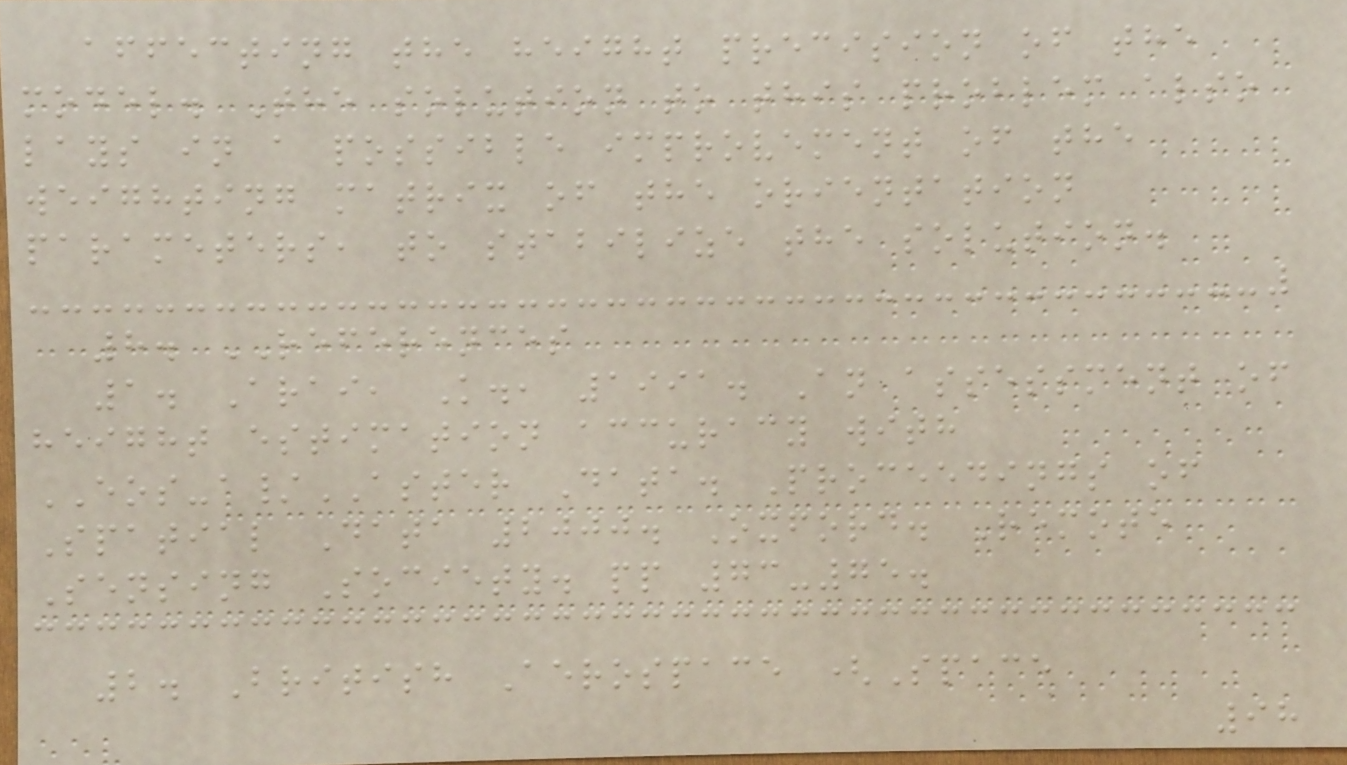affecting the height precision of the
model. The solution to this problem also
lays in a possible improvement of the
weighting matrix of the orientation
parameters, to stabilize the solution.
8. REFERENCES
1. Arai, K., 1991. An assessment of
height estimation accuracy with
EOS-a/ASTER Data. Proceedings of
Spatial Data 2000. Oxford. Remote
Sensing Society. pp 73-75.
2. British Aerospace (Space
98
